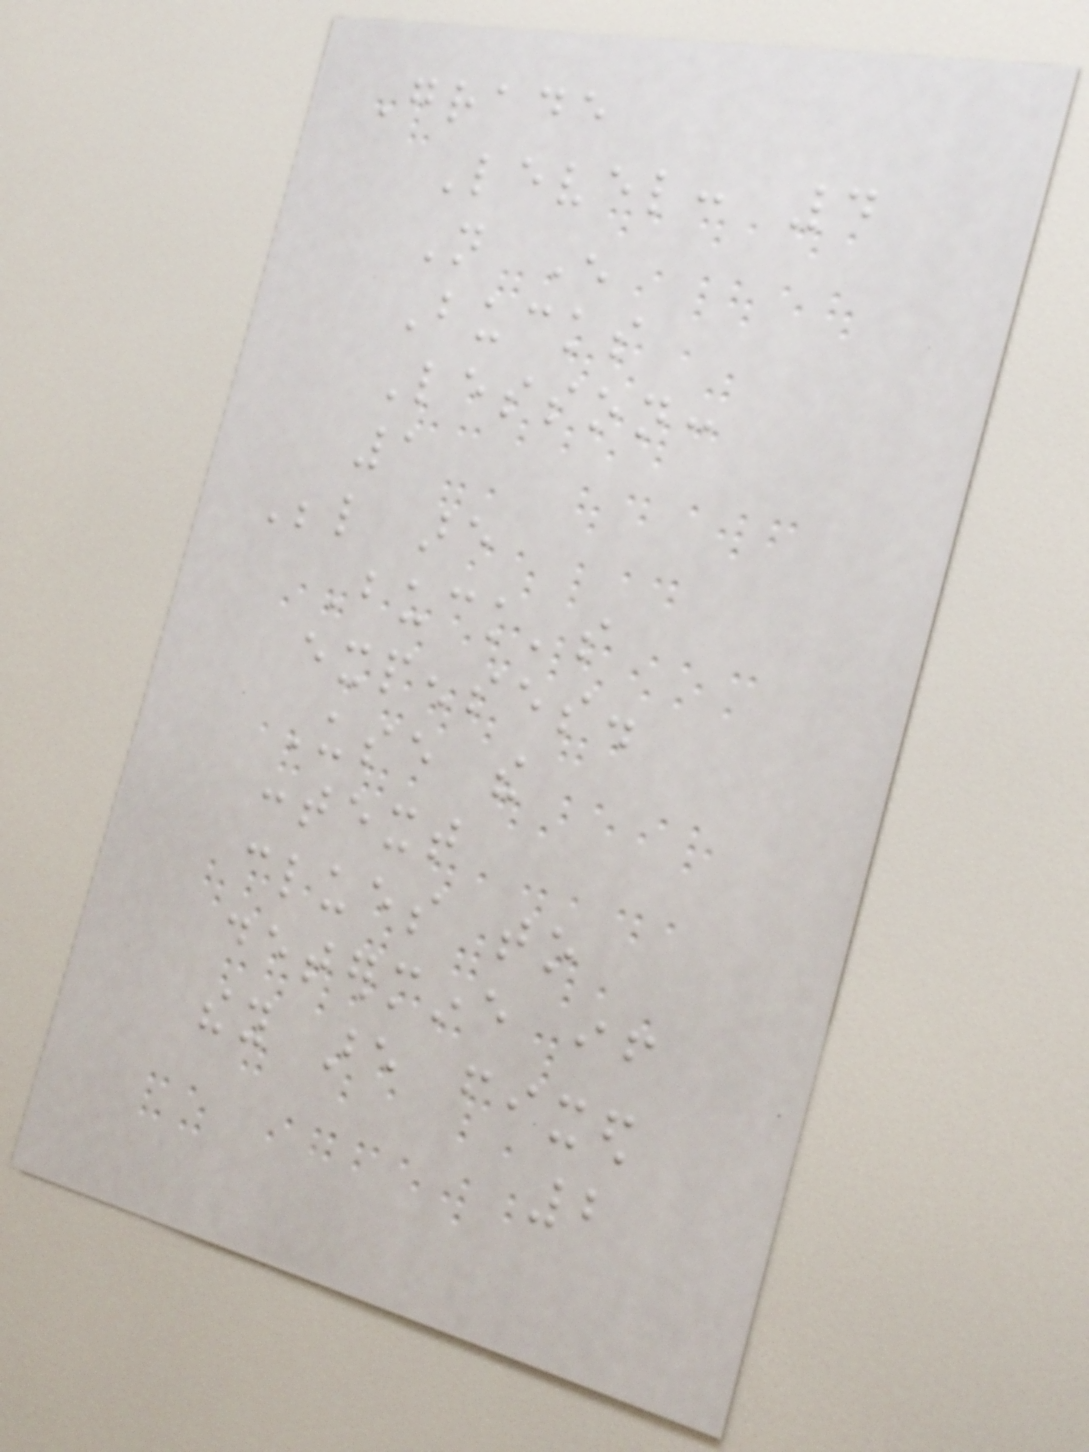Grade
Level: 4
Not Enough
Bucks
Lesson:
1
Below are
Buck's
expenses.
Use the
context
clues to
determine if
they are fixed
2
